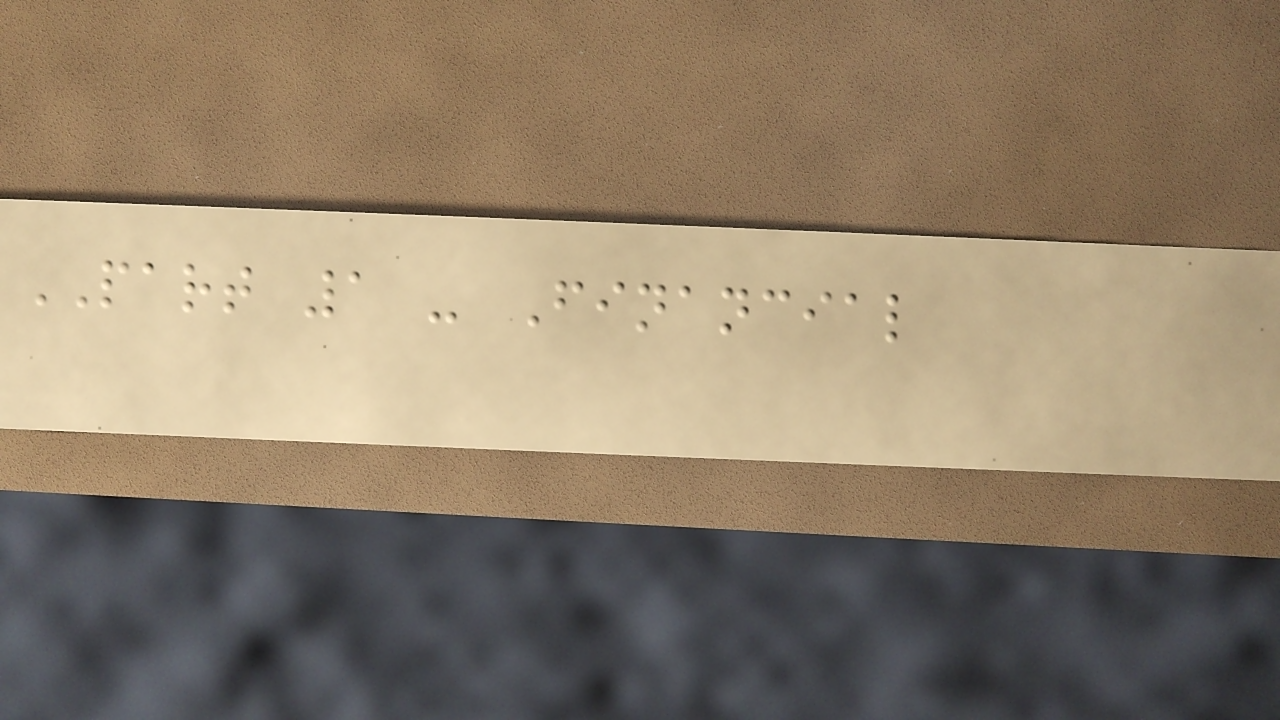PART 1 - Financial
